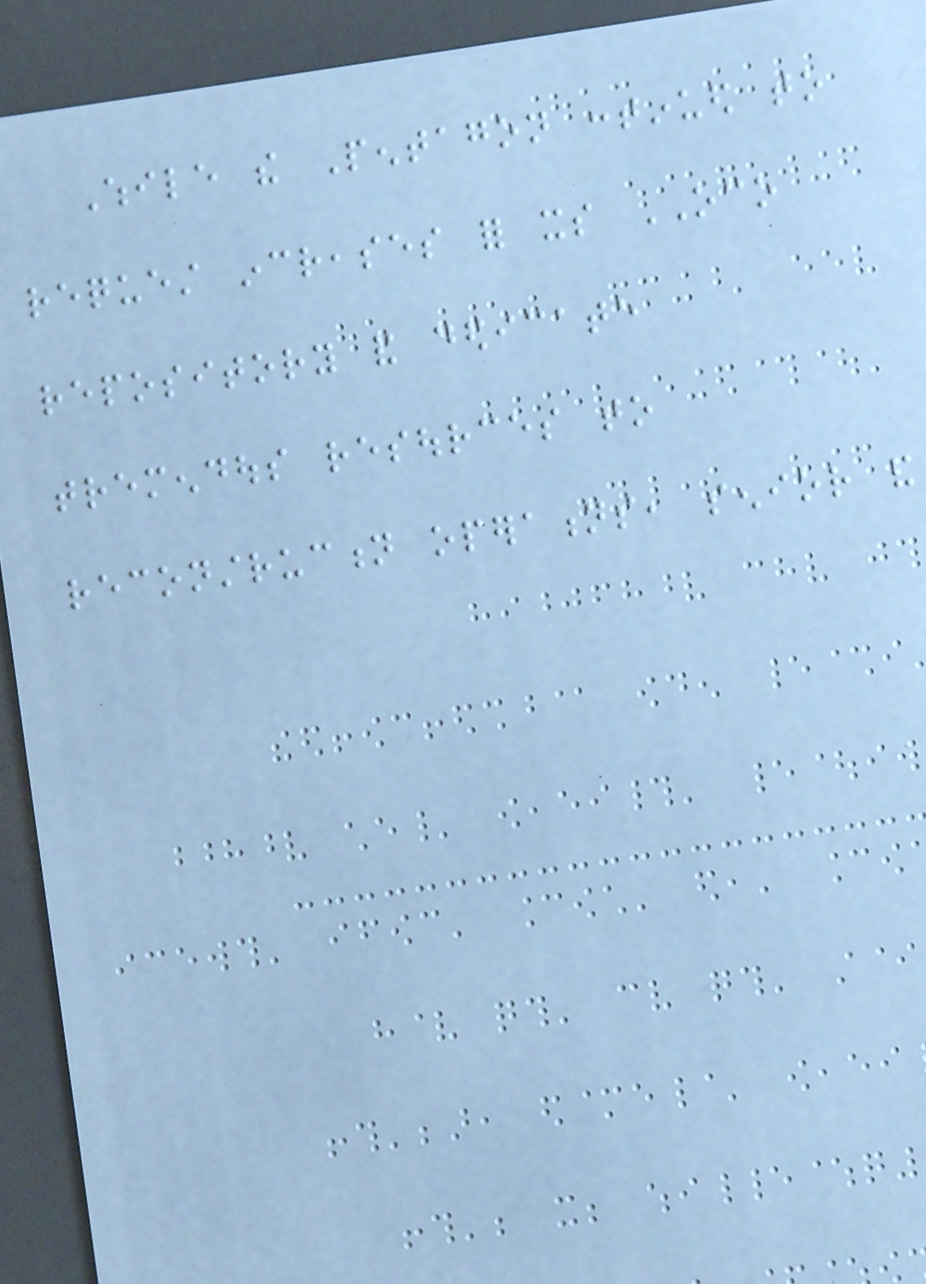While the Pentagon continued to
request increases for its OCO
repository and dedicate
tremendous resources to
reconstruction operations, senior and
